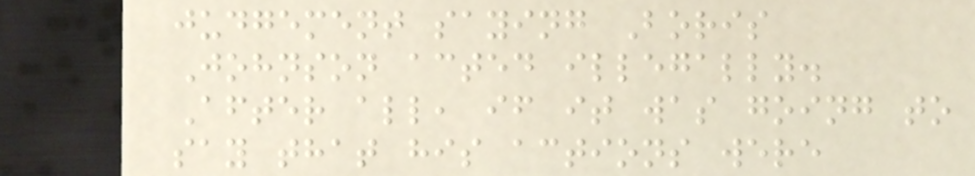judgement saying Boris
Johnson acted illegally.
After all, if it was going to
say that his actions were
